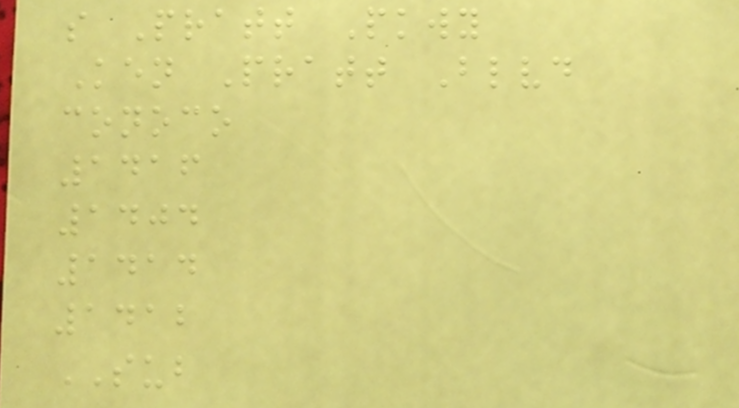s Pratt Pkwy
Ken Pratt Blvd
conoco
1416
1404
1414
1412
SUB
